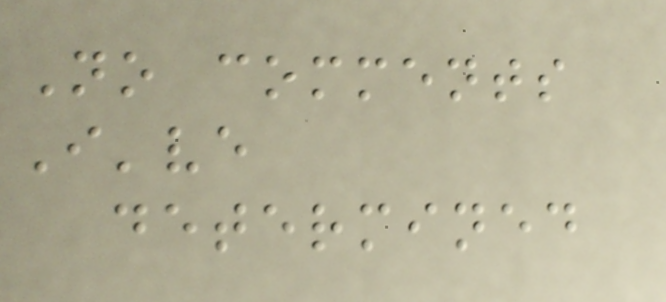No comments
I've
determined
